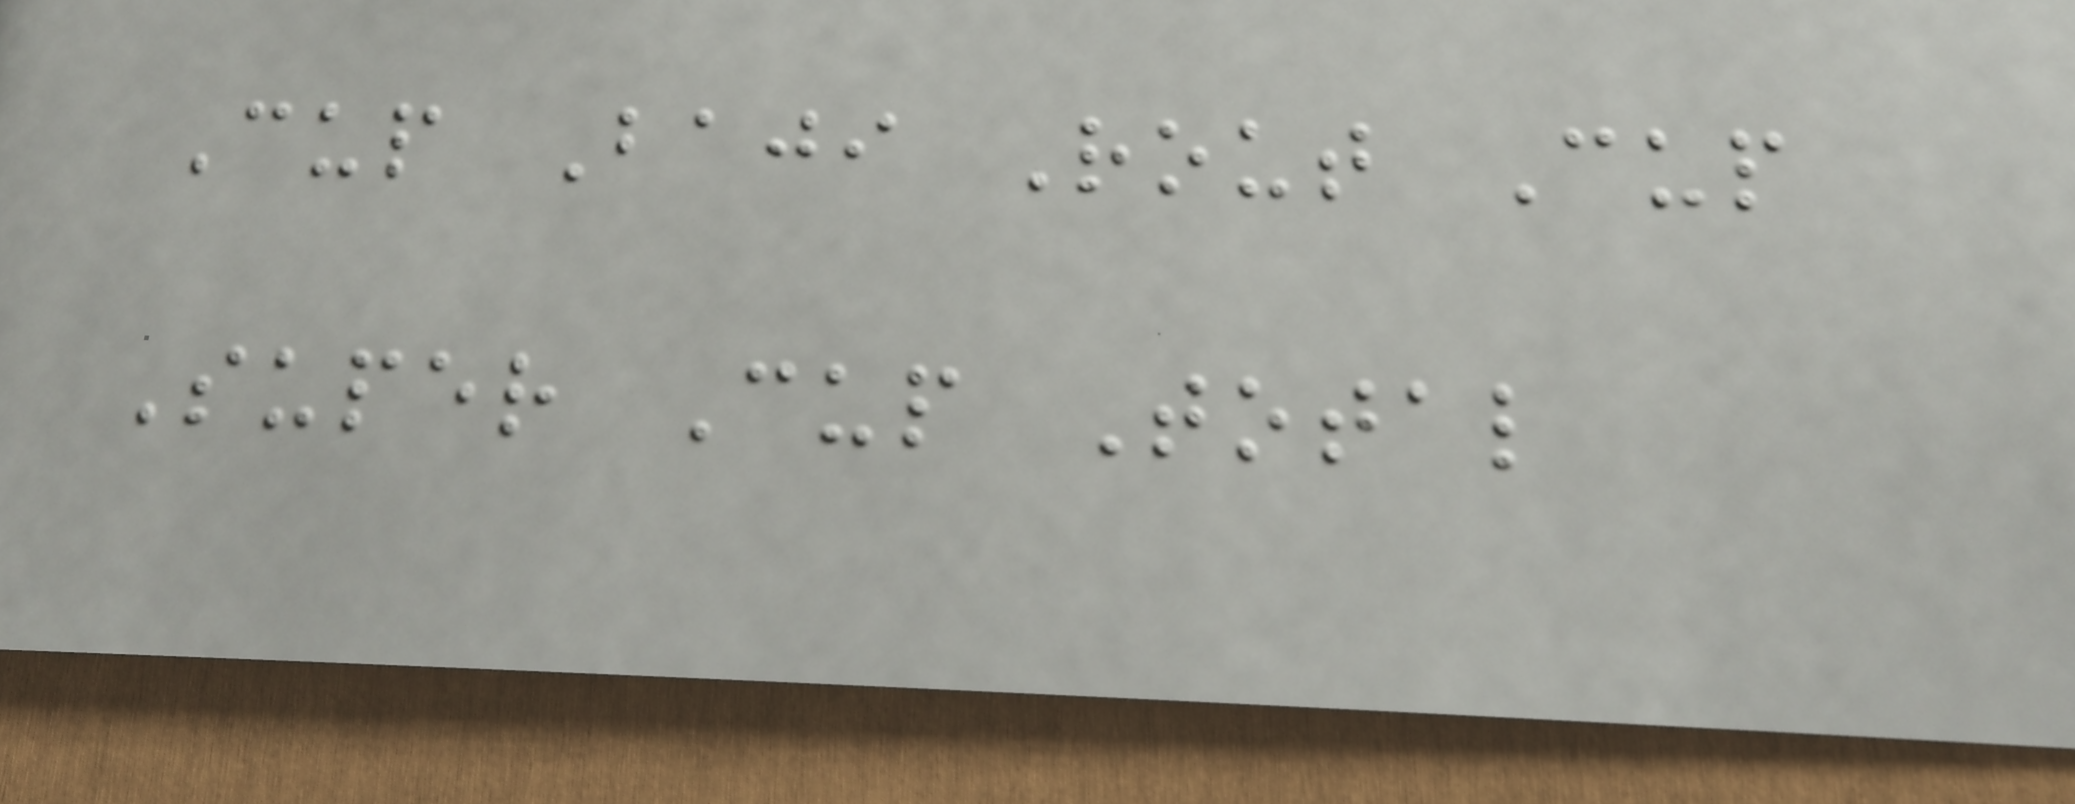Cup Baji Rout Cup
Super Cup Total
